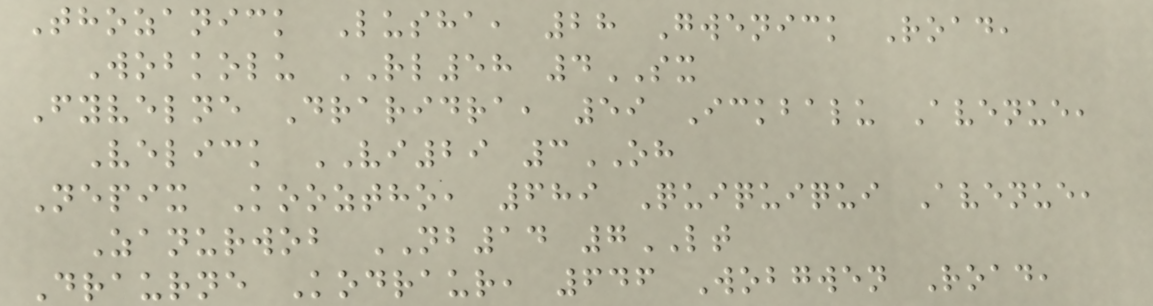Thozanick Lusha, 28 Gwenick Road,
Wobkolu RL58 4SX
Fyvelne Draridra, 59 Ickbalu Avenue,
Velick VI29 3OH
Nepix Kooztho, 689 Quiquiqui Avenue,
Zanurwob NB14 7LT
Draurne Kodraur, 646 Wobgwen Road,
